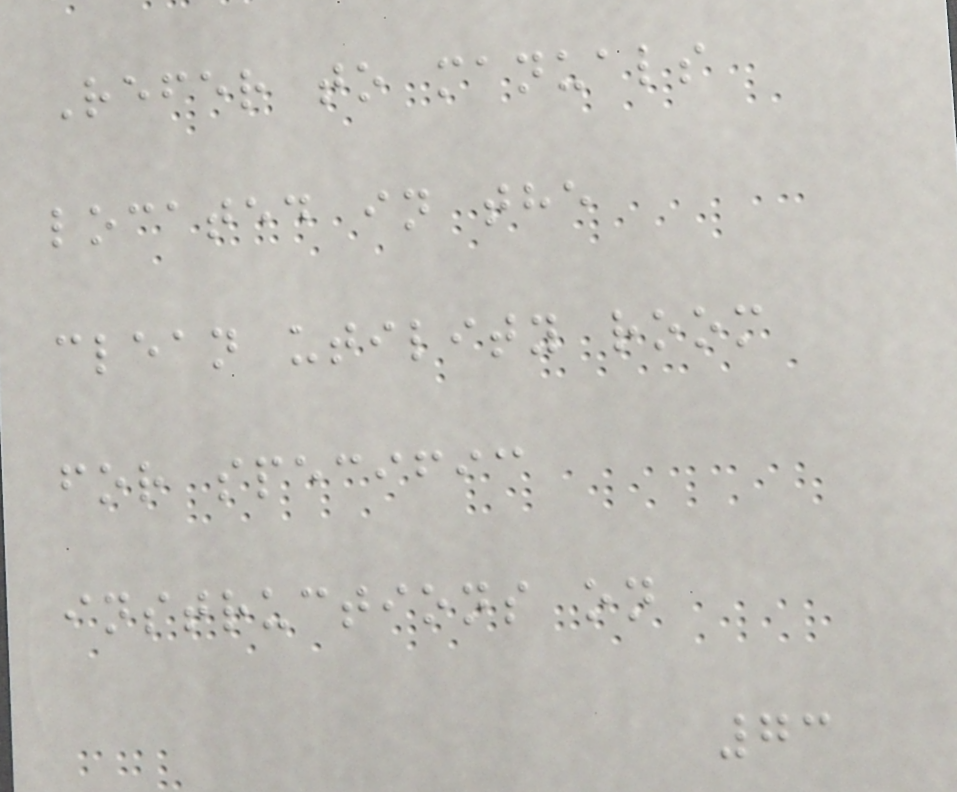Refer to manuals
located in the
clean utility room
for specific
instructions on
73
